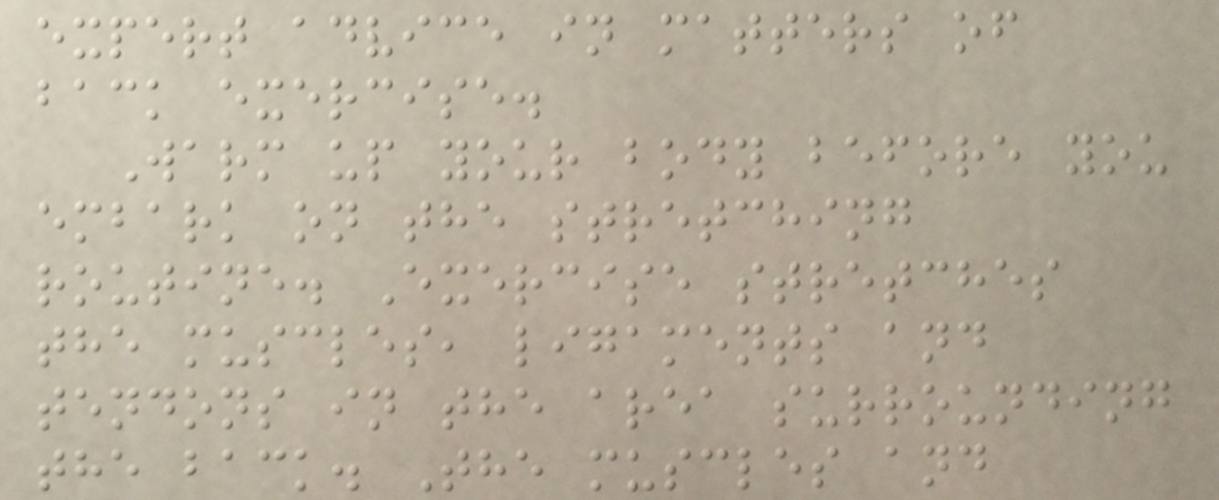expert advice in matters of
back exercise.
Warm up your body before you
embark on the stretching
routine. Exercise stretches
the muscles, ligaments and
tendons in the area surrounding
the back. The muscles and
